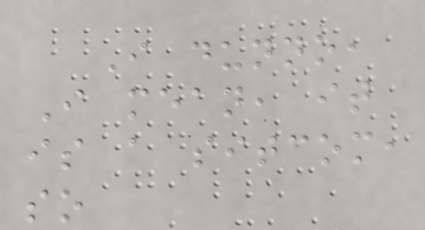I dunno,
I mean, it
is a sitcom,
so
